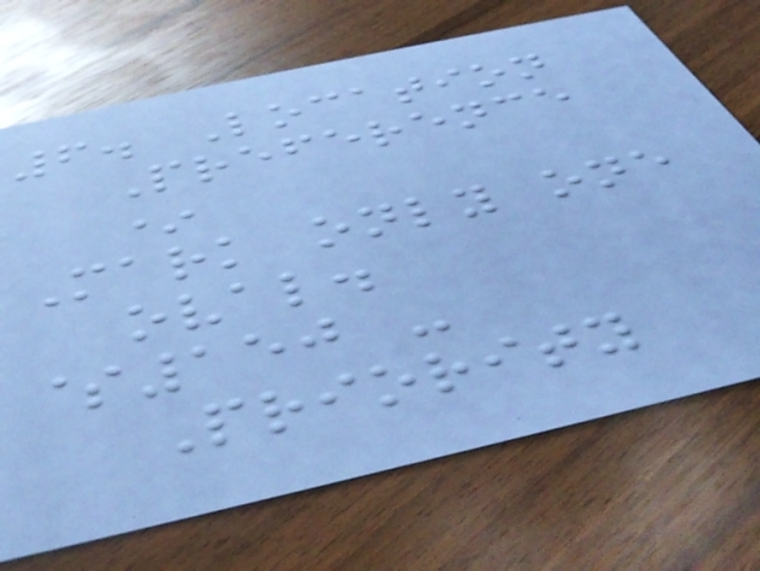6. Location
Preference
*
Mark only one
oval.
$150 -
Priority
